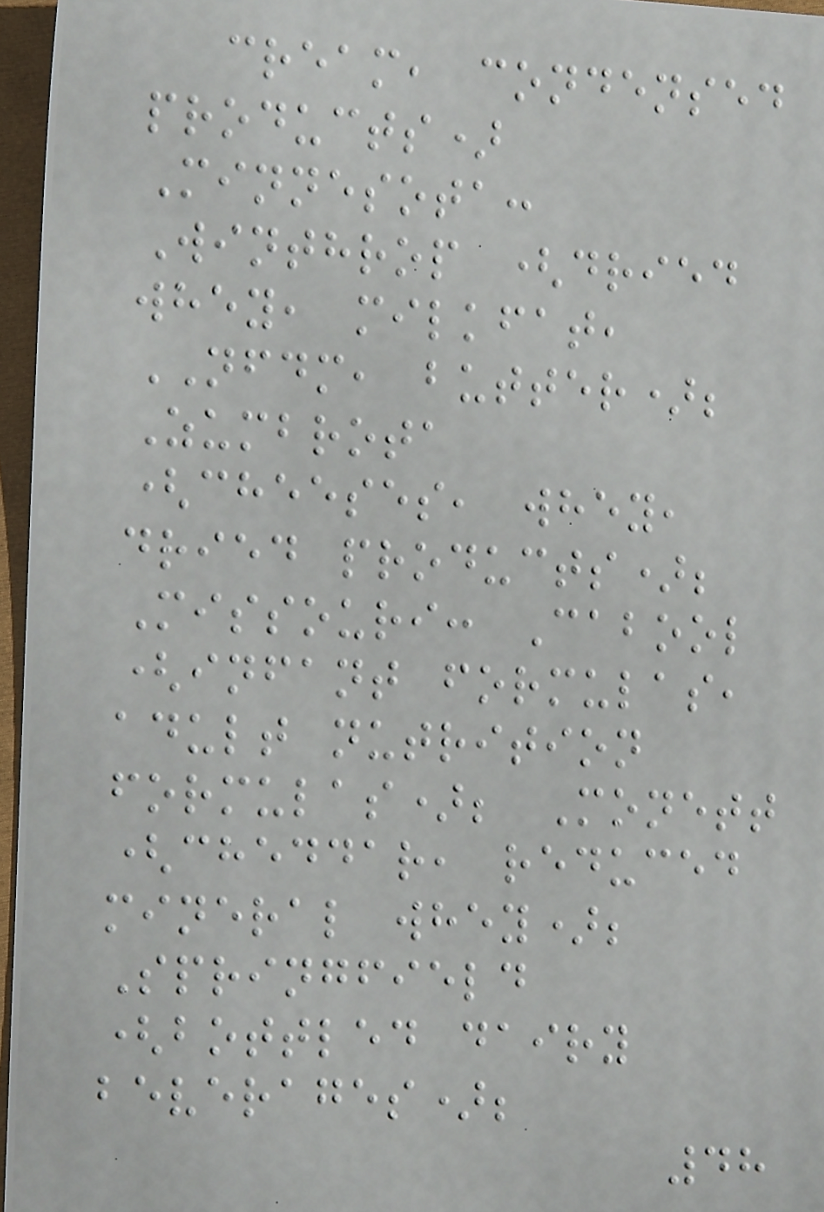cream, condensed
products)
Minnesota:
Winthrop (dried
whey, milkfat,
NFDM, butter);
Zumbrota
(cheeses, whey,
dried products);
Missouri: Cabool
(infant formulas,
adult nutrition
formulas); Monett
(cheddar, reduced
mineral whey);
Springfield
(bottled dairy
beverages);
48
